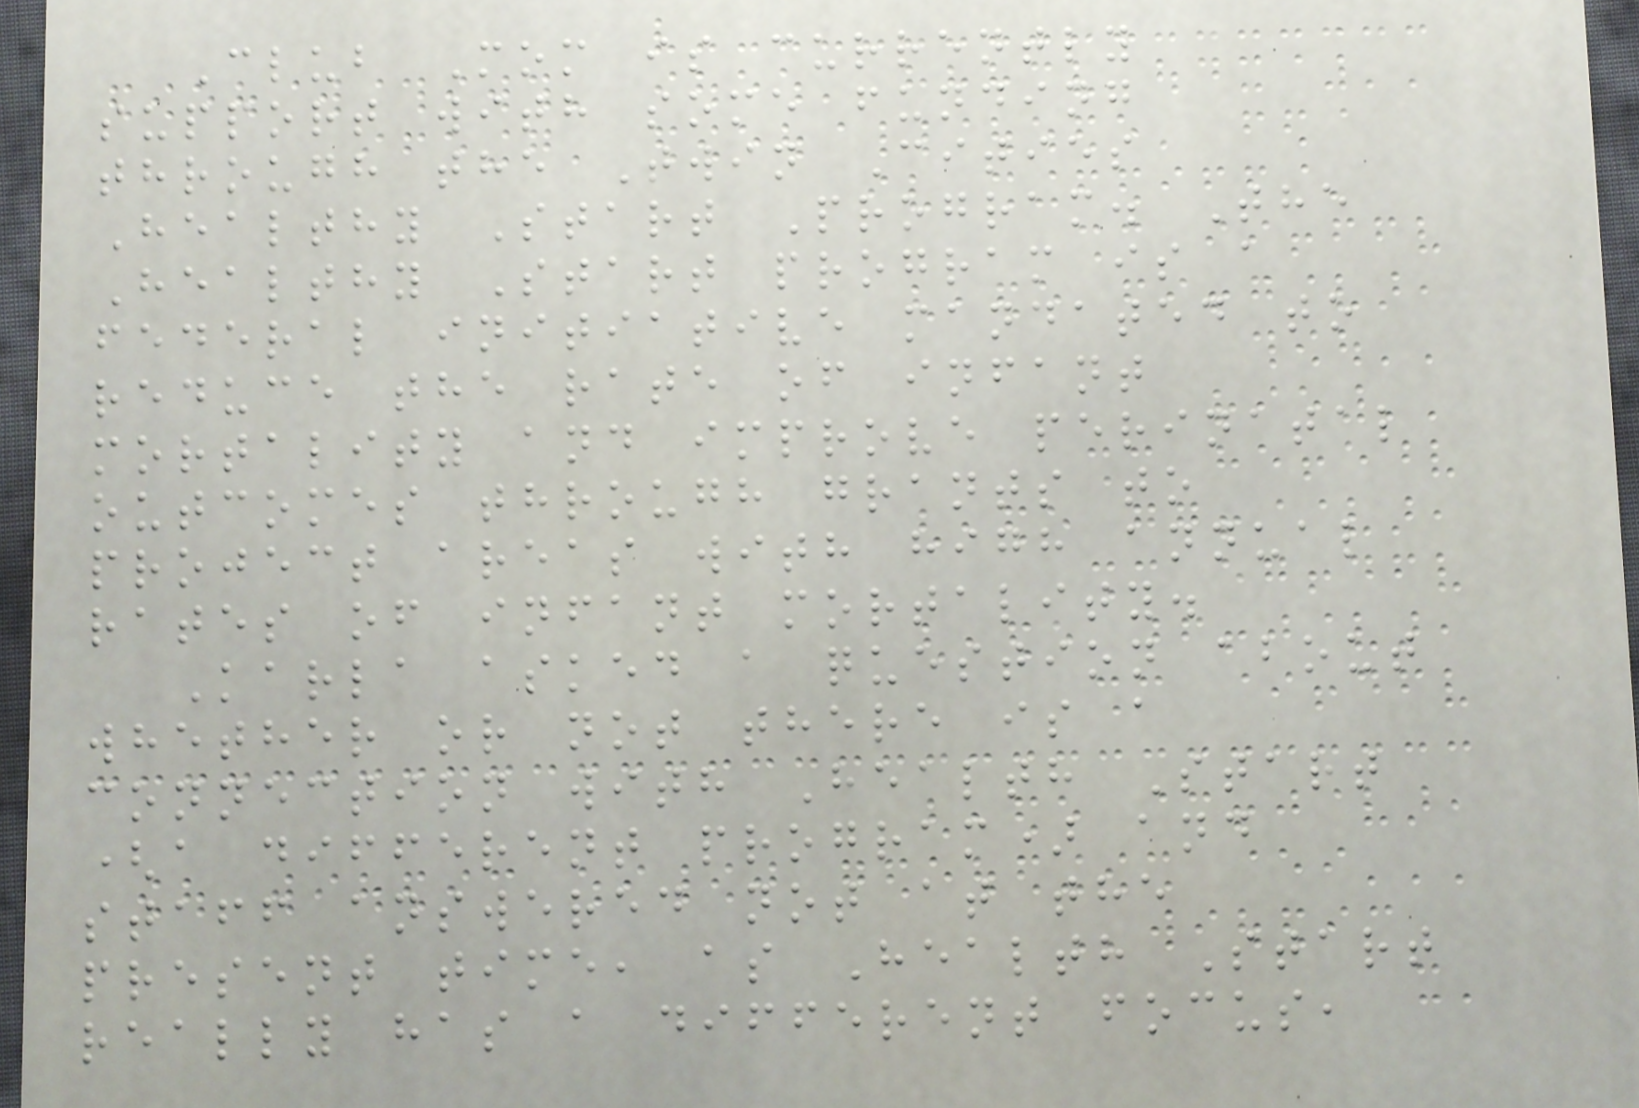Club Mom is currently
support with some funding
through the Twin Cities
Healthy Start Program. The
Healthy Start program is a
federal initiative mandated to
reduce the rate of infant
mortality and improve perinatal
outcomes through grants to
project areas with high annual
rates of infant mortality.
Karla asked a question about
whether or not there is a
connection with Health Start
(a different program) and
staff answered not at the
present time, as Health Start
really has a different focus,
